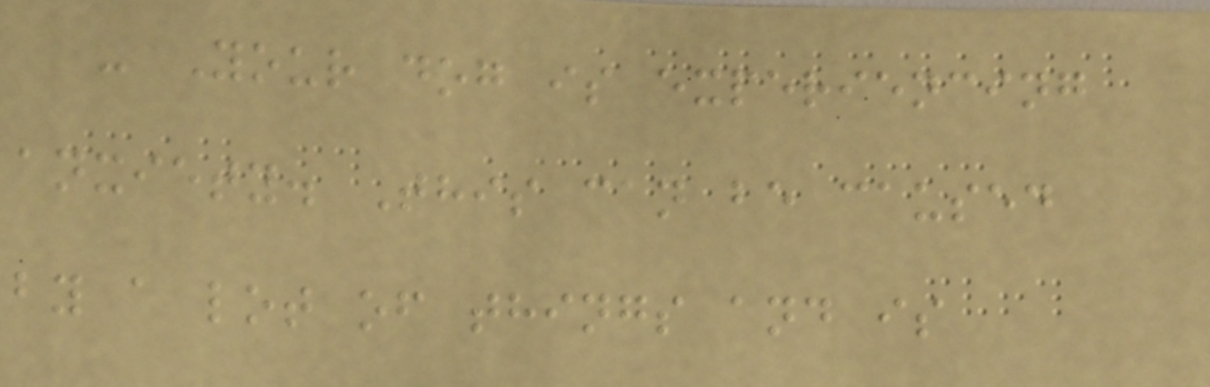- Your dog is experiencing
anxiety. This can be caused
by a lot of things and is
